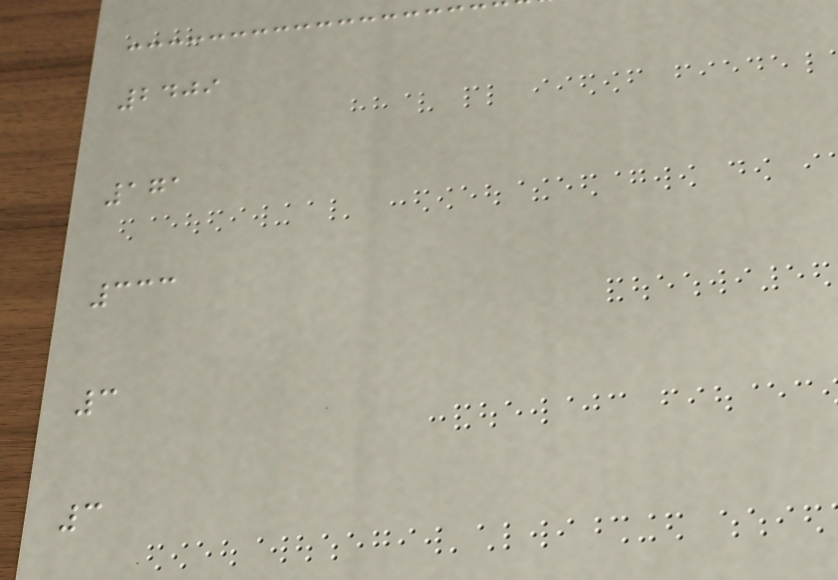2409
171
333
3
3
